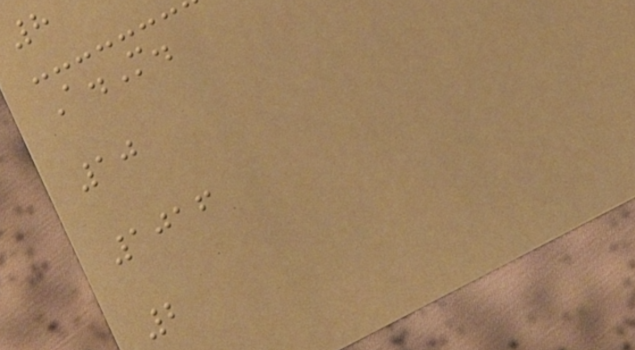8
A.M.
10
1016
2
